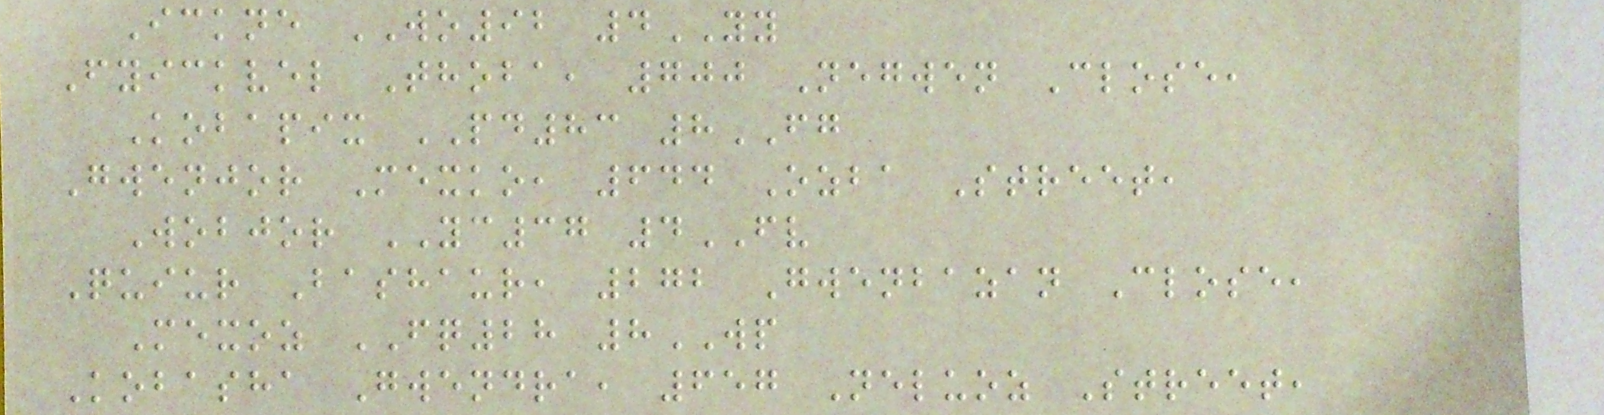Ickne WO92 4YY
Fyickvel Thoba, 700 Negwen Close,
Kobapix PD83 8FG
Gwenjor Mexko, 644 Ozba Street,
Wobjor YC37 4FV
Quiur Bashaur, 272 Gwenbazan Close,
Mexoz FQ28 8WP
Kobasha Gwendra, 657 Neluoz Street,
